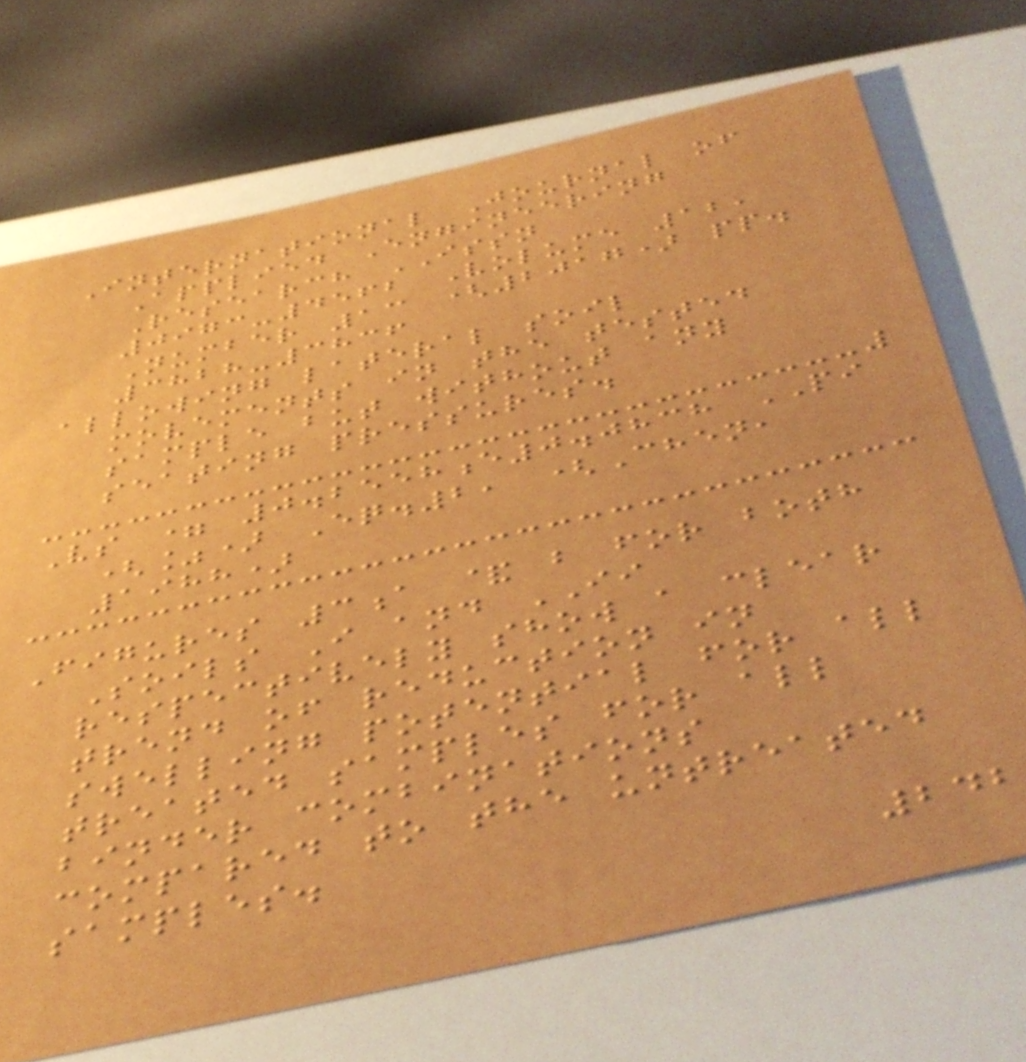International Journal of
Applied Engineering
Research ISSN
0973-4562 Volume 12,
Number 13 (2017) pp.
3828-3836
allowing lateral soil
movements in the tested
sample but without any
seating pressures.
Vs = 0.2558e0.0838 PI
(%) Eq.2, (Chen,
1988)
Figures 3a & b for both
Soils I and II
respectively show a clear
trend of reduction in
swelling potential for all
treated samples for all
binder combinations
compared to the untreated
samples.
242
